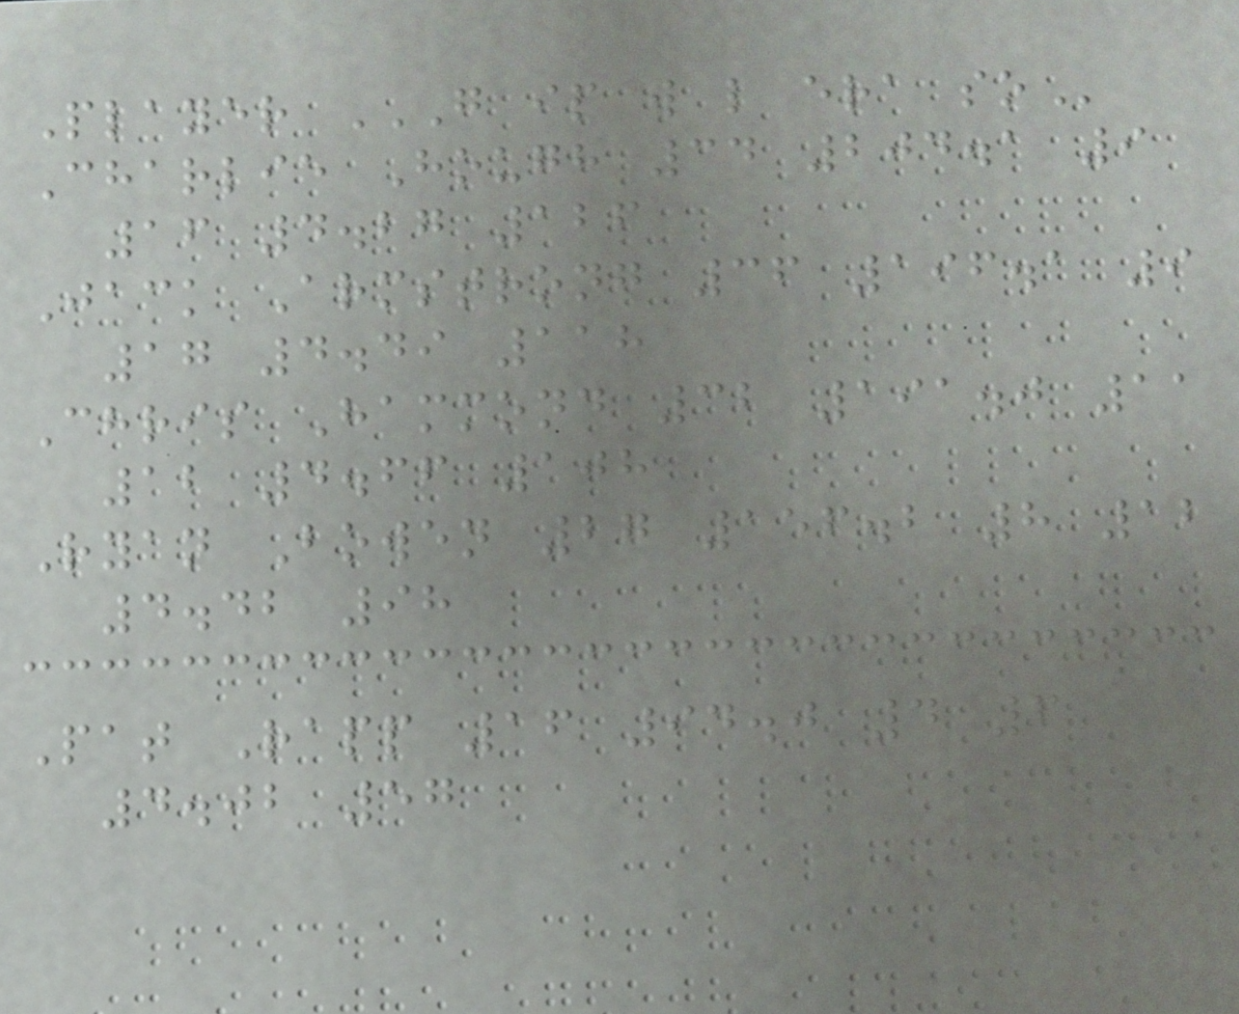Player G IP W L ERA SO
Charlie Hough 34 204.1 9
16 4.27 126
Jack Armstrong 36 196.1 9
17 4.49 118
Chris Hammond 32 191.0 11
12 4.66 108
Ryan Bowen 27 156.2 8 12
4.42 98
Pat Rapp 16 94.0 4 6
4.02 57
